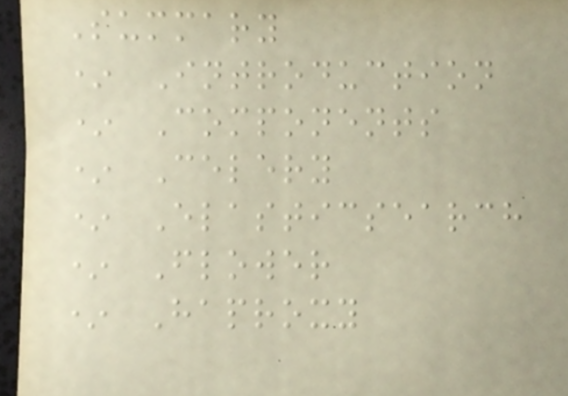Summary
* Introduction
* Components
* Celery
* Elasticsearch
* Flower
* Haproxy
